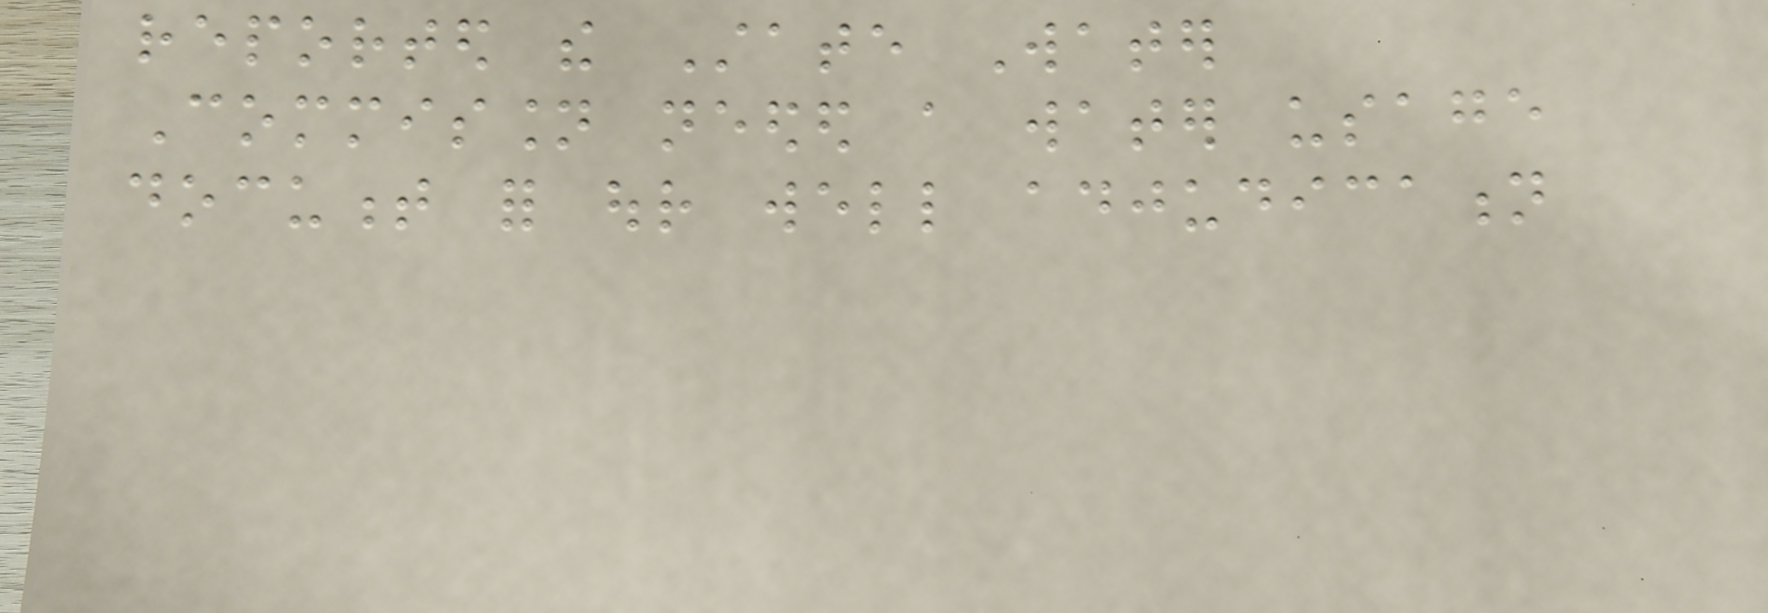reported the State Water
Commission needed a water usage
document for our well adjudication
